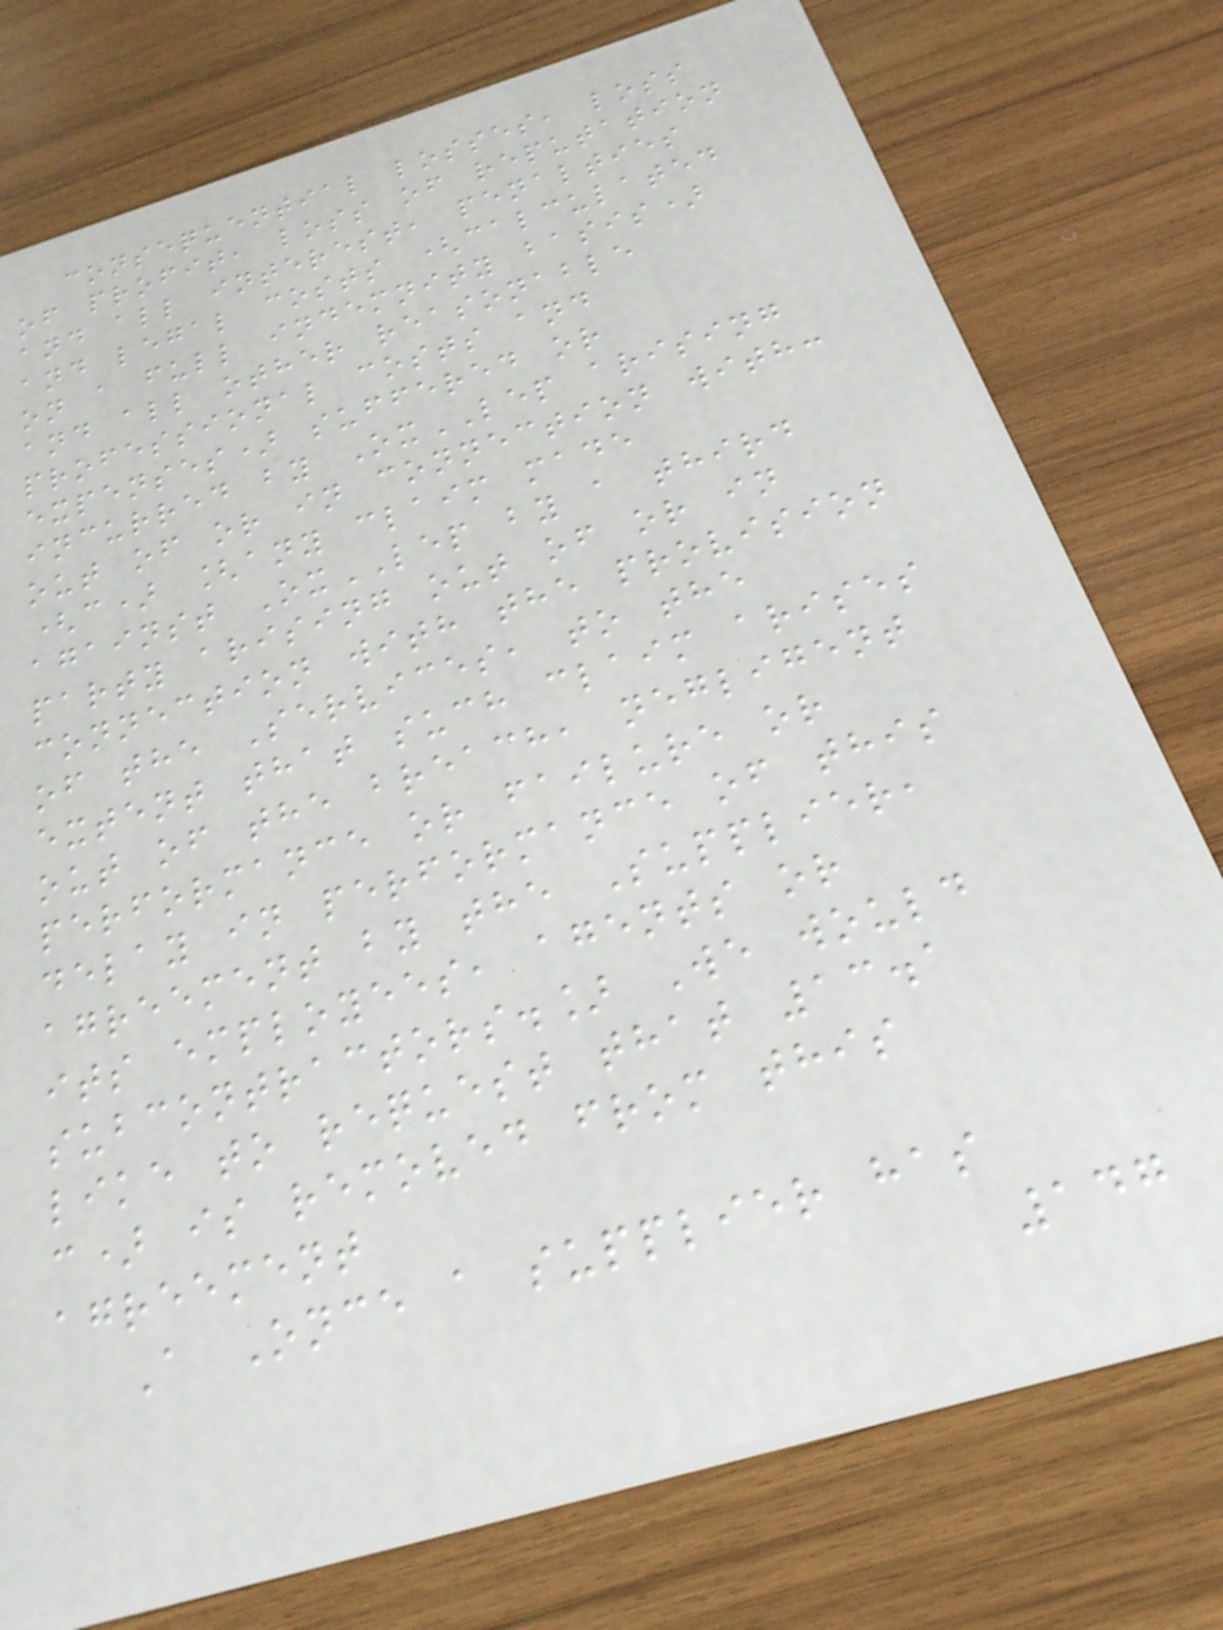consequential losses, loss
of profit, loss of reputation
and all interest, penalties
and legal costs (calculated
on a full indemnity basis)
and all other reasonable
professional costs and
expenses) suffered or
incurred by OxLEP arising
out of or in connection with:
(c) [any claim made
against OxLEP by a third
party arising out of or in
connection with the provision
of the Services, to the
extent that such claim arises
out of the breach, negligent
performance or failure or
delay in performance of this
agreement by the Supplier,
its employees, agents or
subcontractors.] We would
like to request that 13.1
c) is removed from this
agreement
A Once a supplier has
147
